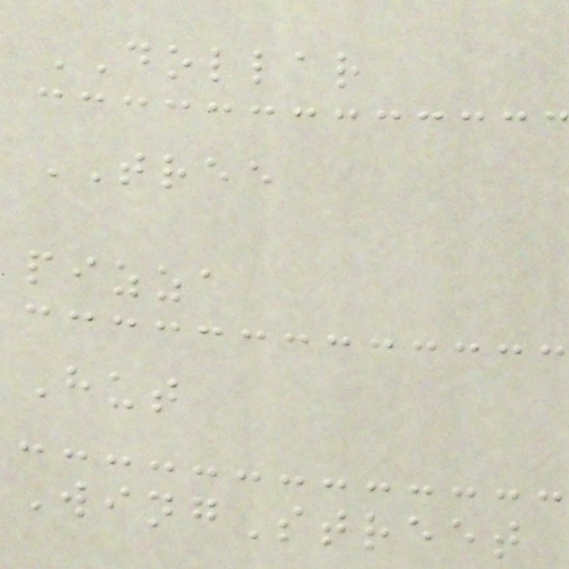DOLLAR
TREE
pizza
Hut
WingStreet
